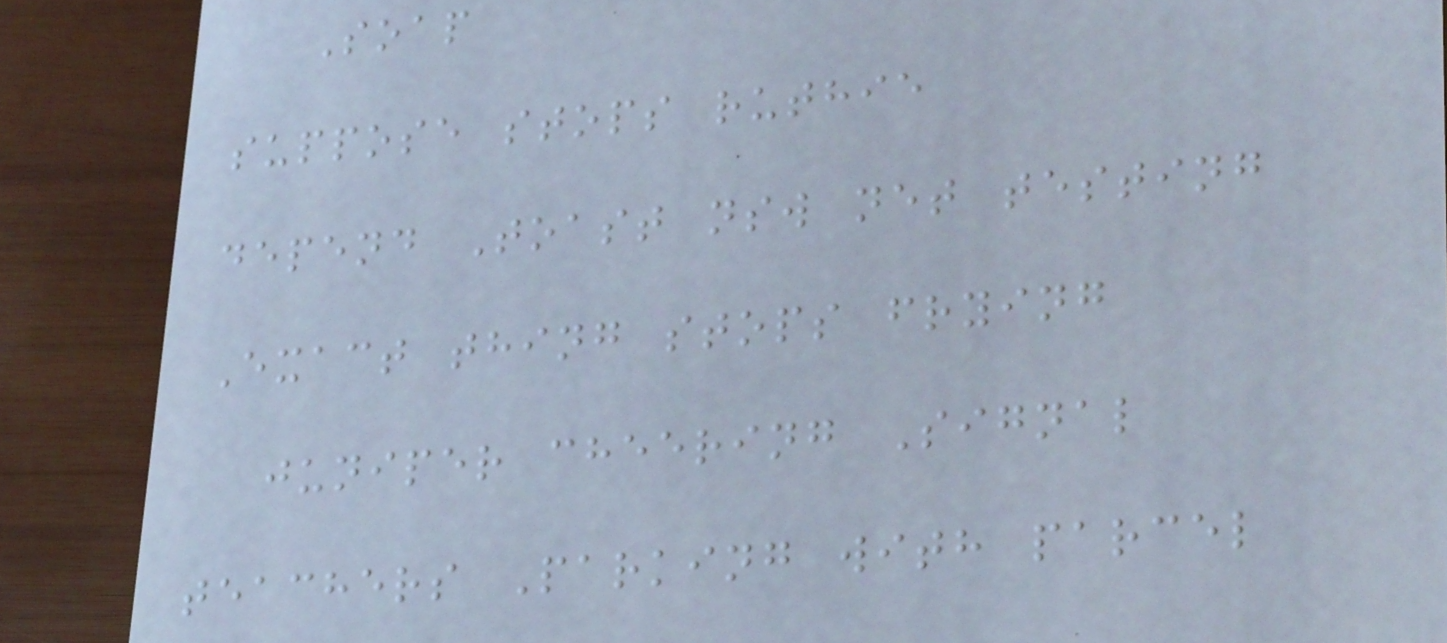Soap
suppose stops ruthie
depend Toast nsw net testing
Exact thing stops frying
juniper cheering Signal
teachers Parking with parcel
